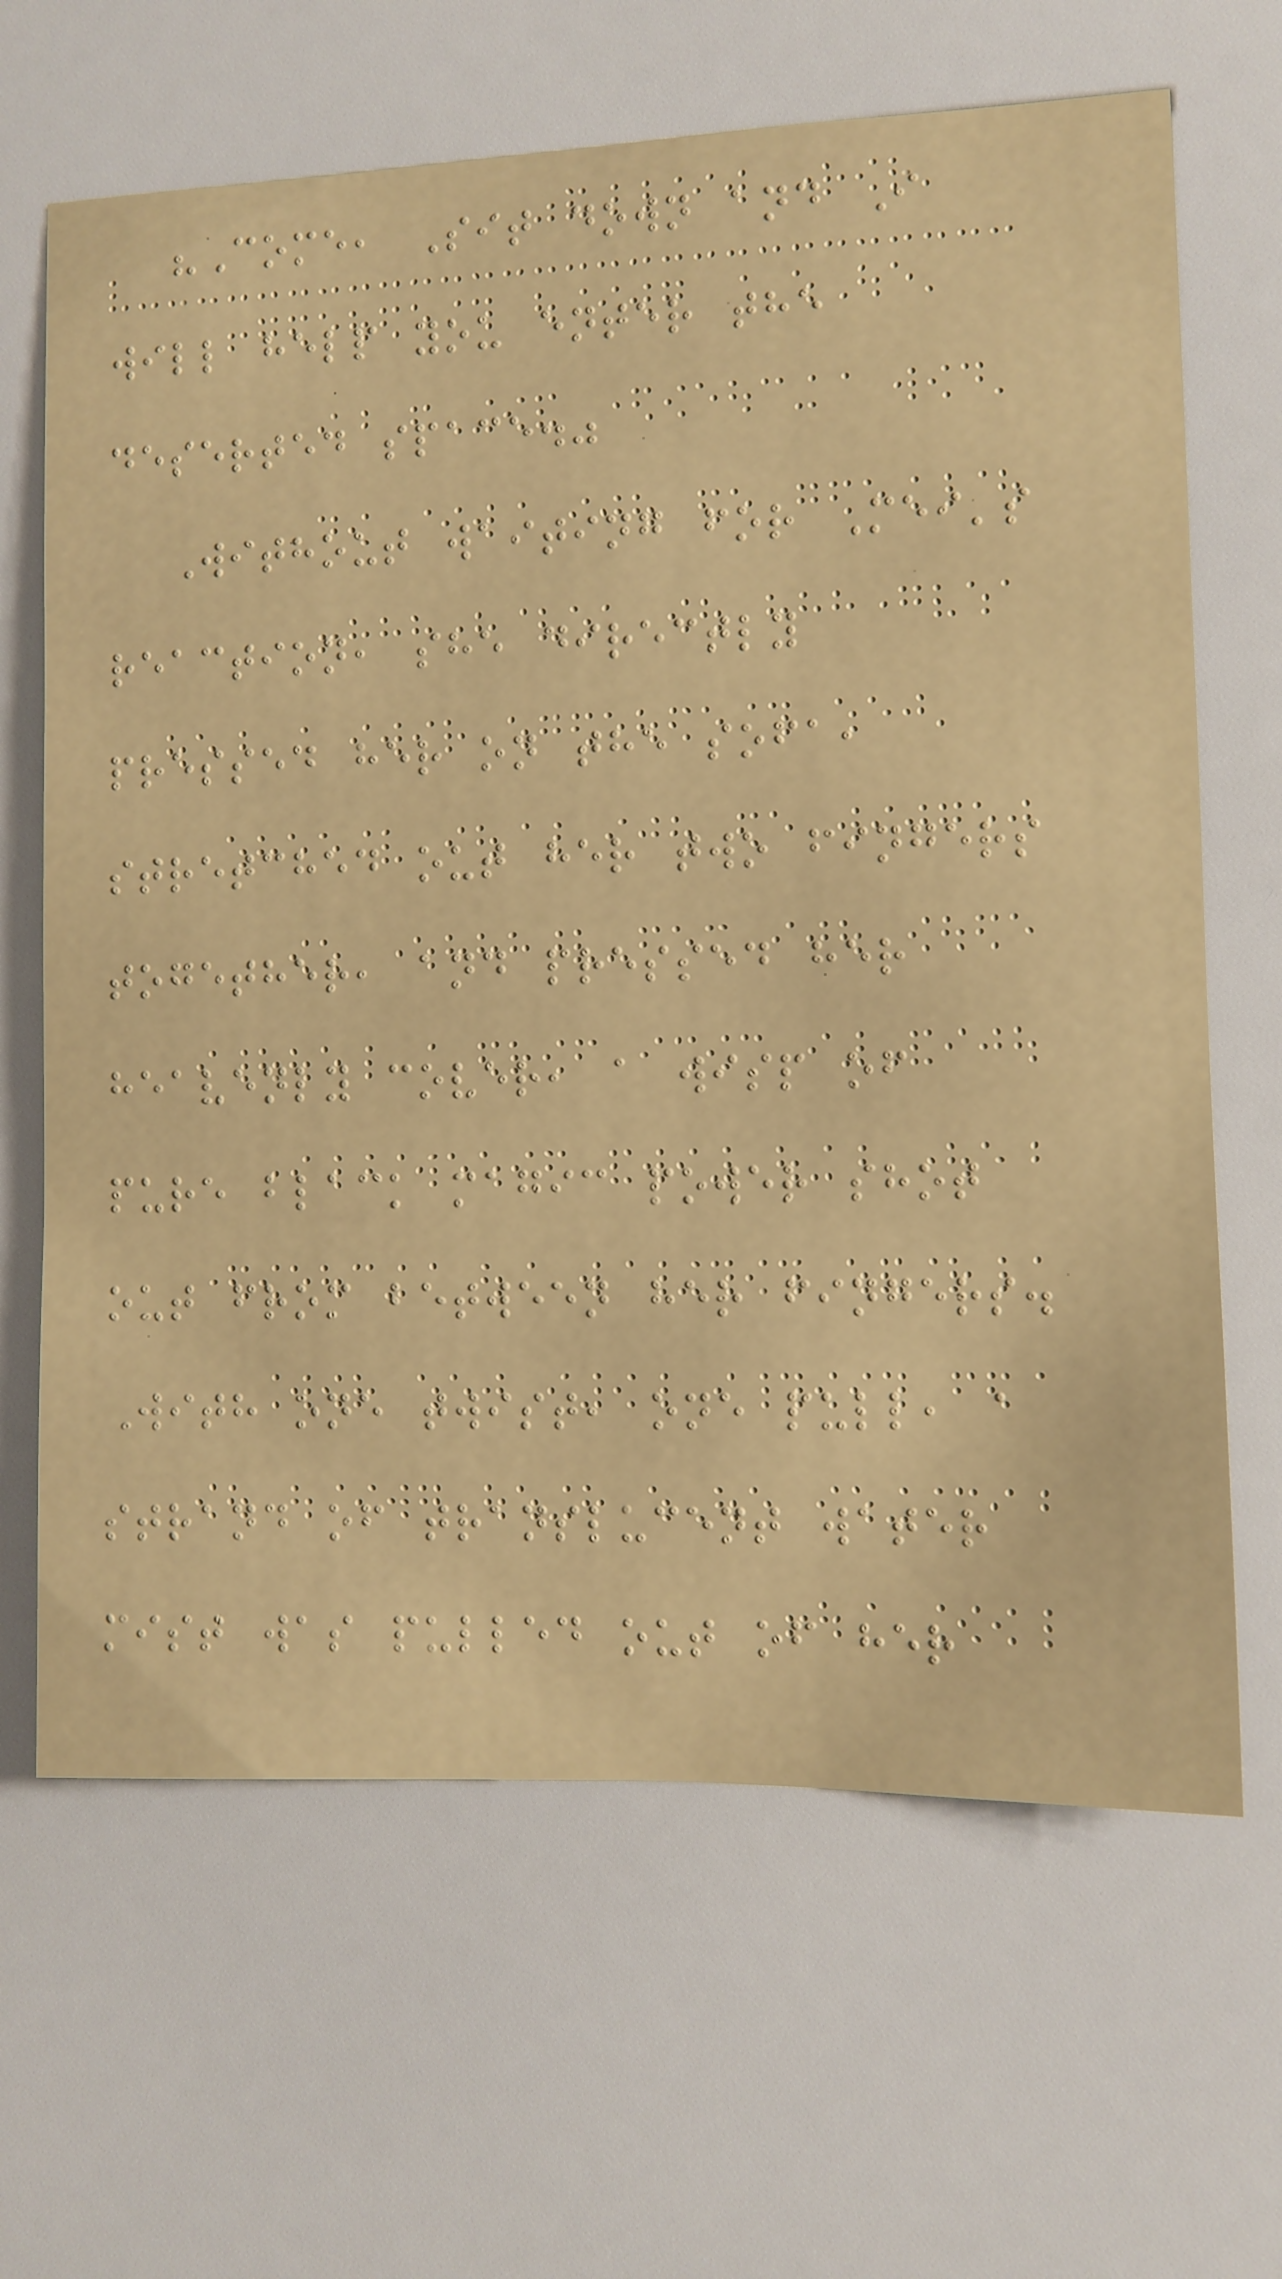"Come, Sit down and I
will help you enter the
deserted space."
Without waiting for Mei's
reaction, she directly
pressed her on the sofa,
stretched out her two fingers
together, and pressed her
heavenly cover, a wisp of
pure black magic power shot
out from between her fingers.
With one twist, one pull, a
strand of translucent water
mist was pulled out of her
